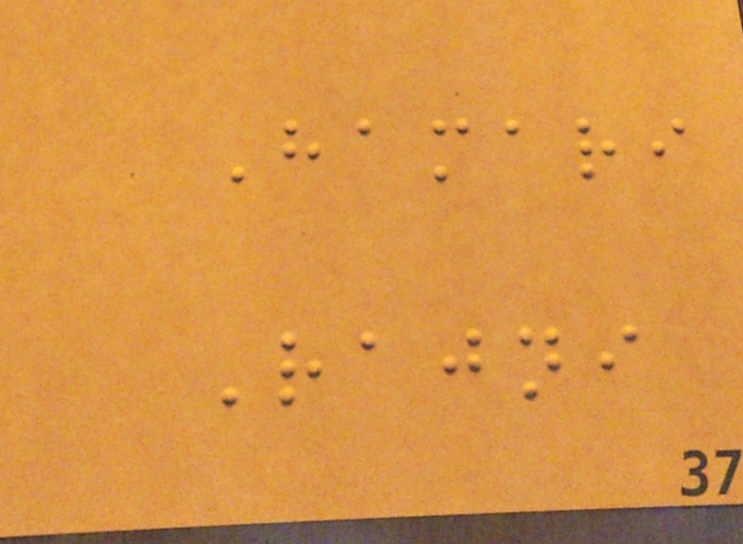Hamari
Rajni
